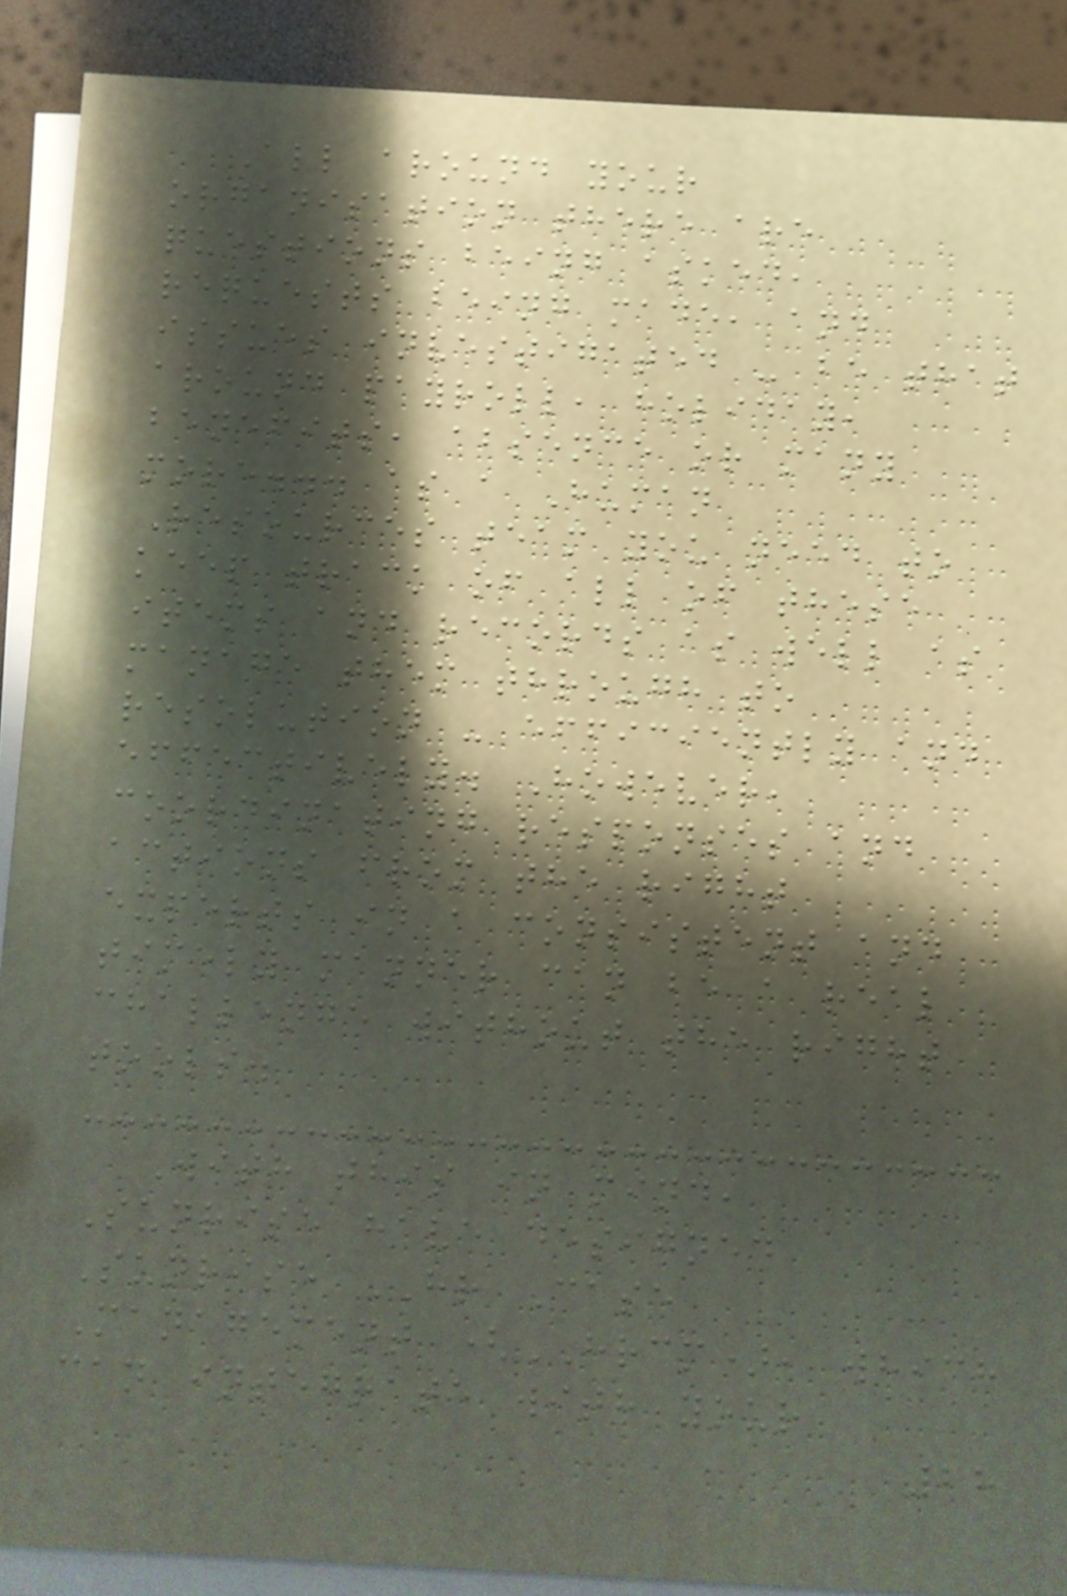All around your
organisation there are
questions being asked,
requests being made, and
issues investigated - be that
around payroll, holiday,
benefits, absence or many
more... as a Human
Resources team you need to
keep track of all of these
items and records as well as
manage them through to
resolution - efficiently and
effectively. However,
coordinating responses and
actions from the right
experts in a consistent and
timely manner can be a real
challenge without the right
tools.
With this in mind,
Sunrise have designed
Sunrise HR Case
Management (HRCM), which
can integrate with your
28
